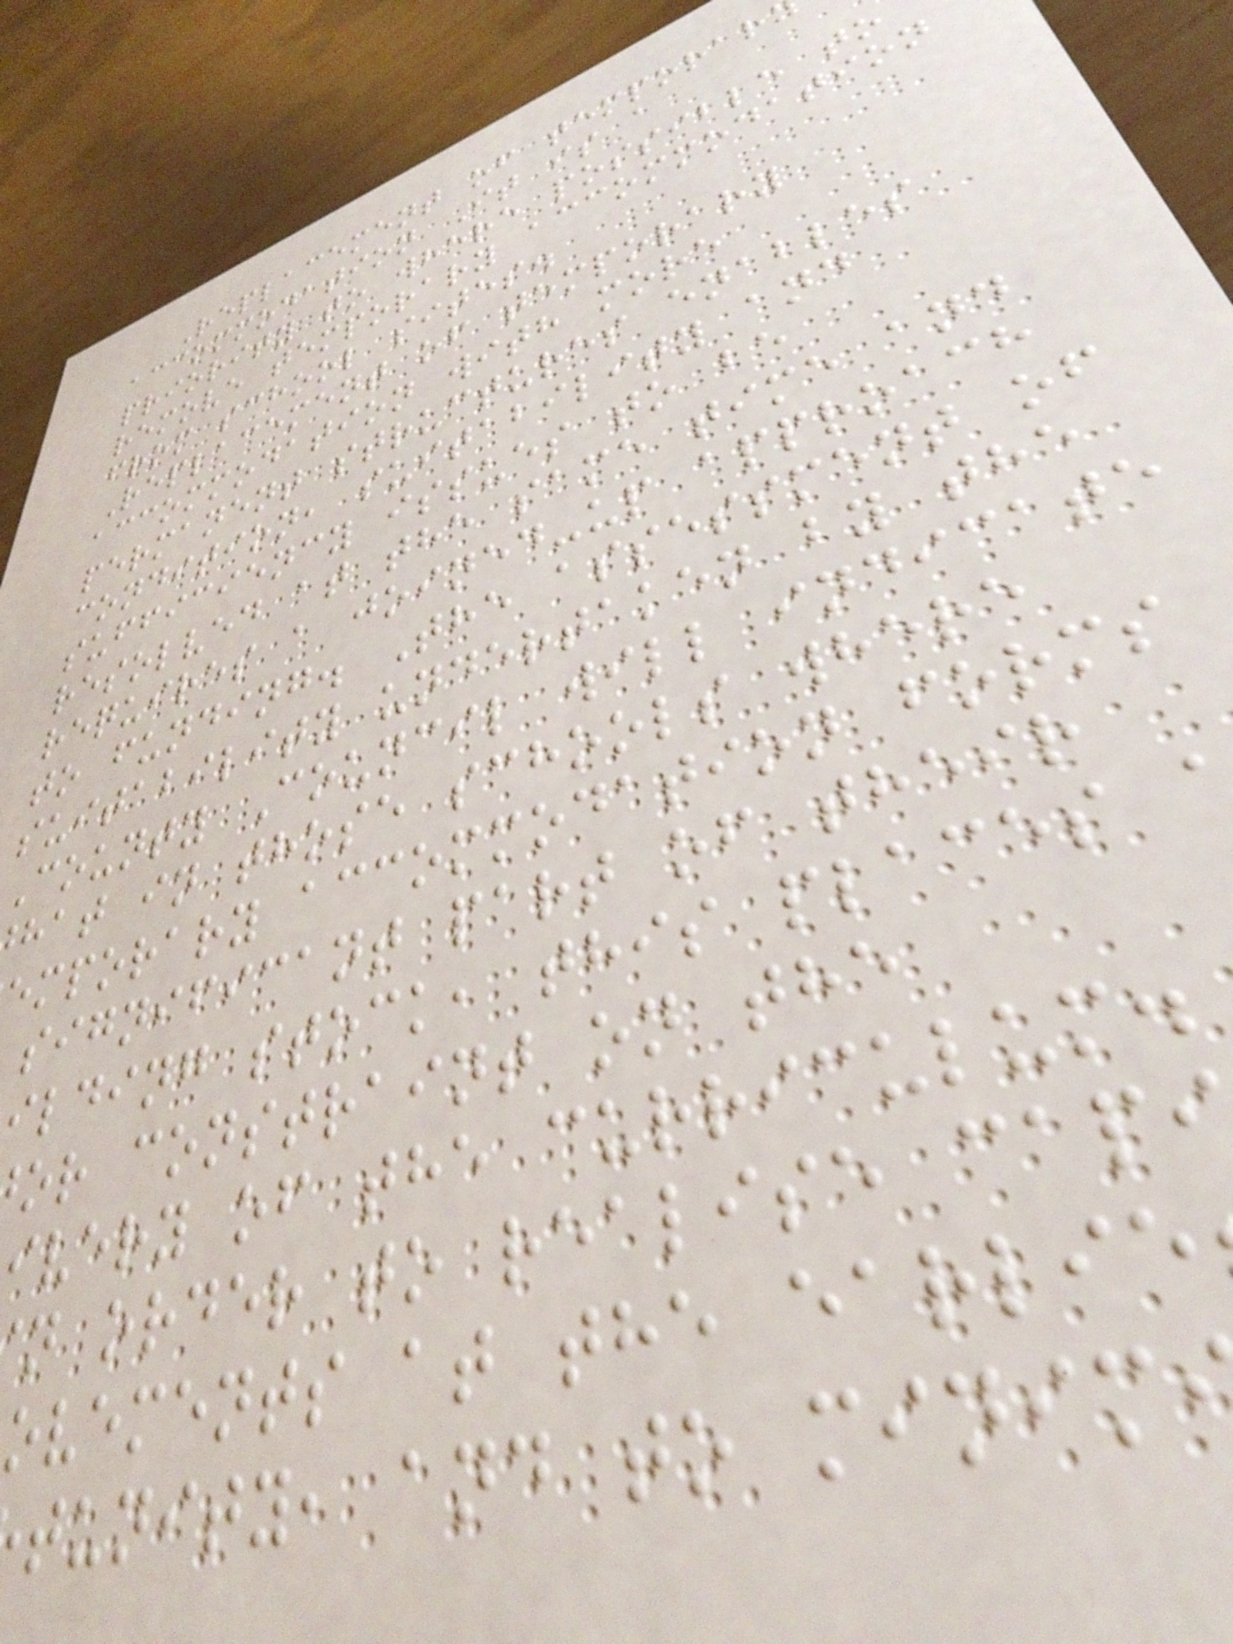Replacement of temporar
accommodation It is a
priority to where possible to
remove temporary accommodation
from school sites.
Replacement of temporary
accommodation with more
permanent structures enables
condition, suitability and
sufficiency issues to be
resolved at the same time and
requires a joined-up approach
to funding. The assessment of
suitability undertaken by the
County Council will indicate
hat in those schools where
emporary accommodation forms
significant part of their
ilding stock, this places
or constraint on the
ivery of the curriculum.
n order to realise cap
ovements at the earlie
tunity, and to minim
